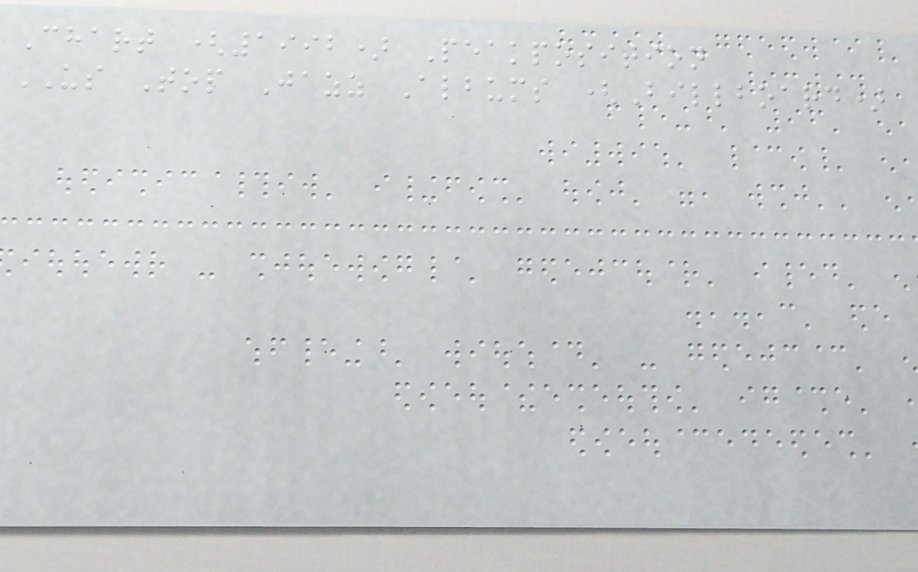Chart (1992) Peakposition
US Top Jazz Albums (Billboard)
